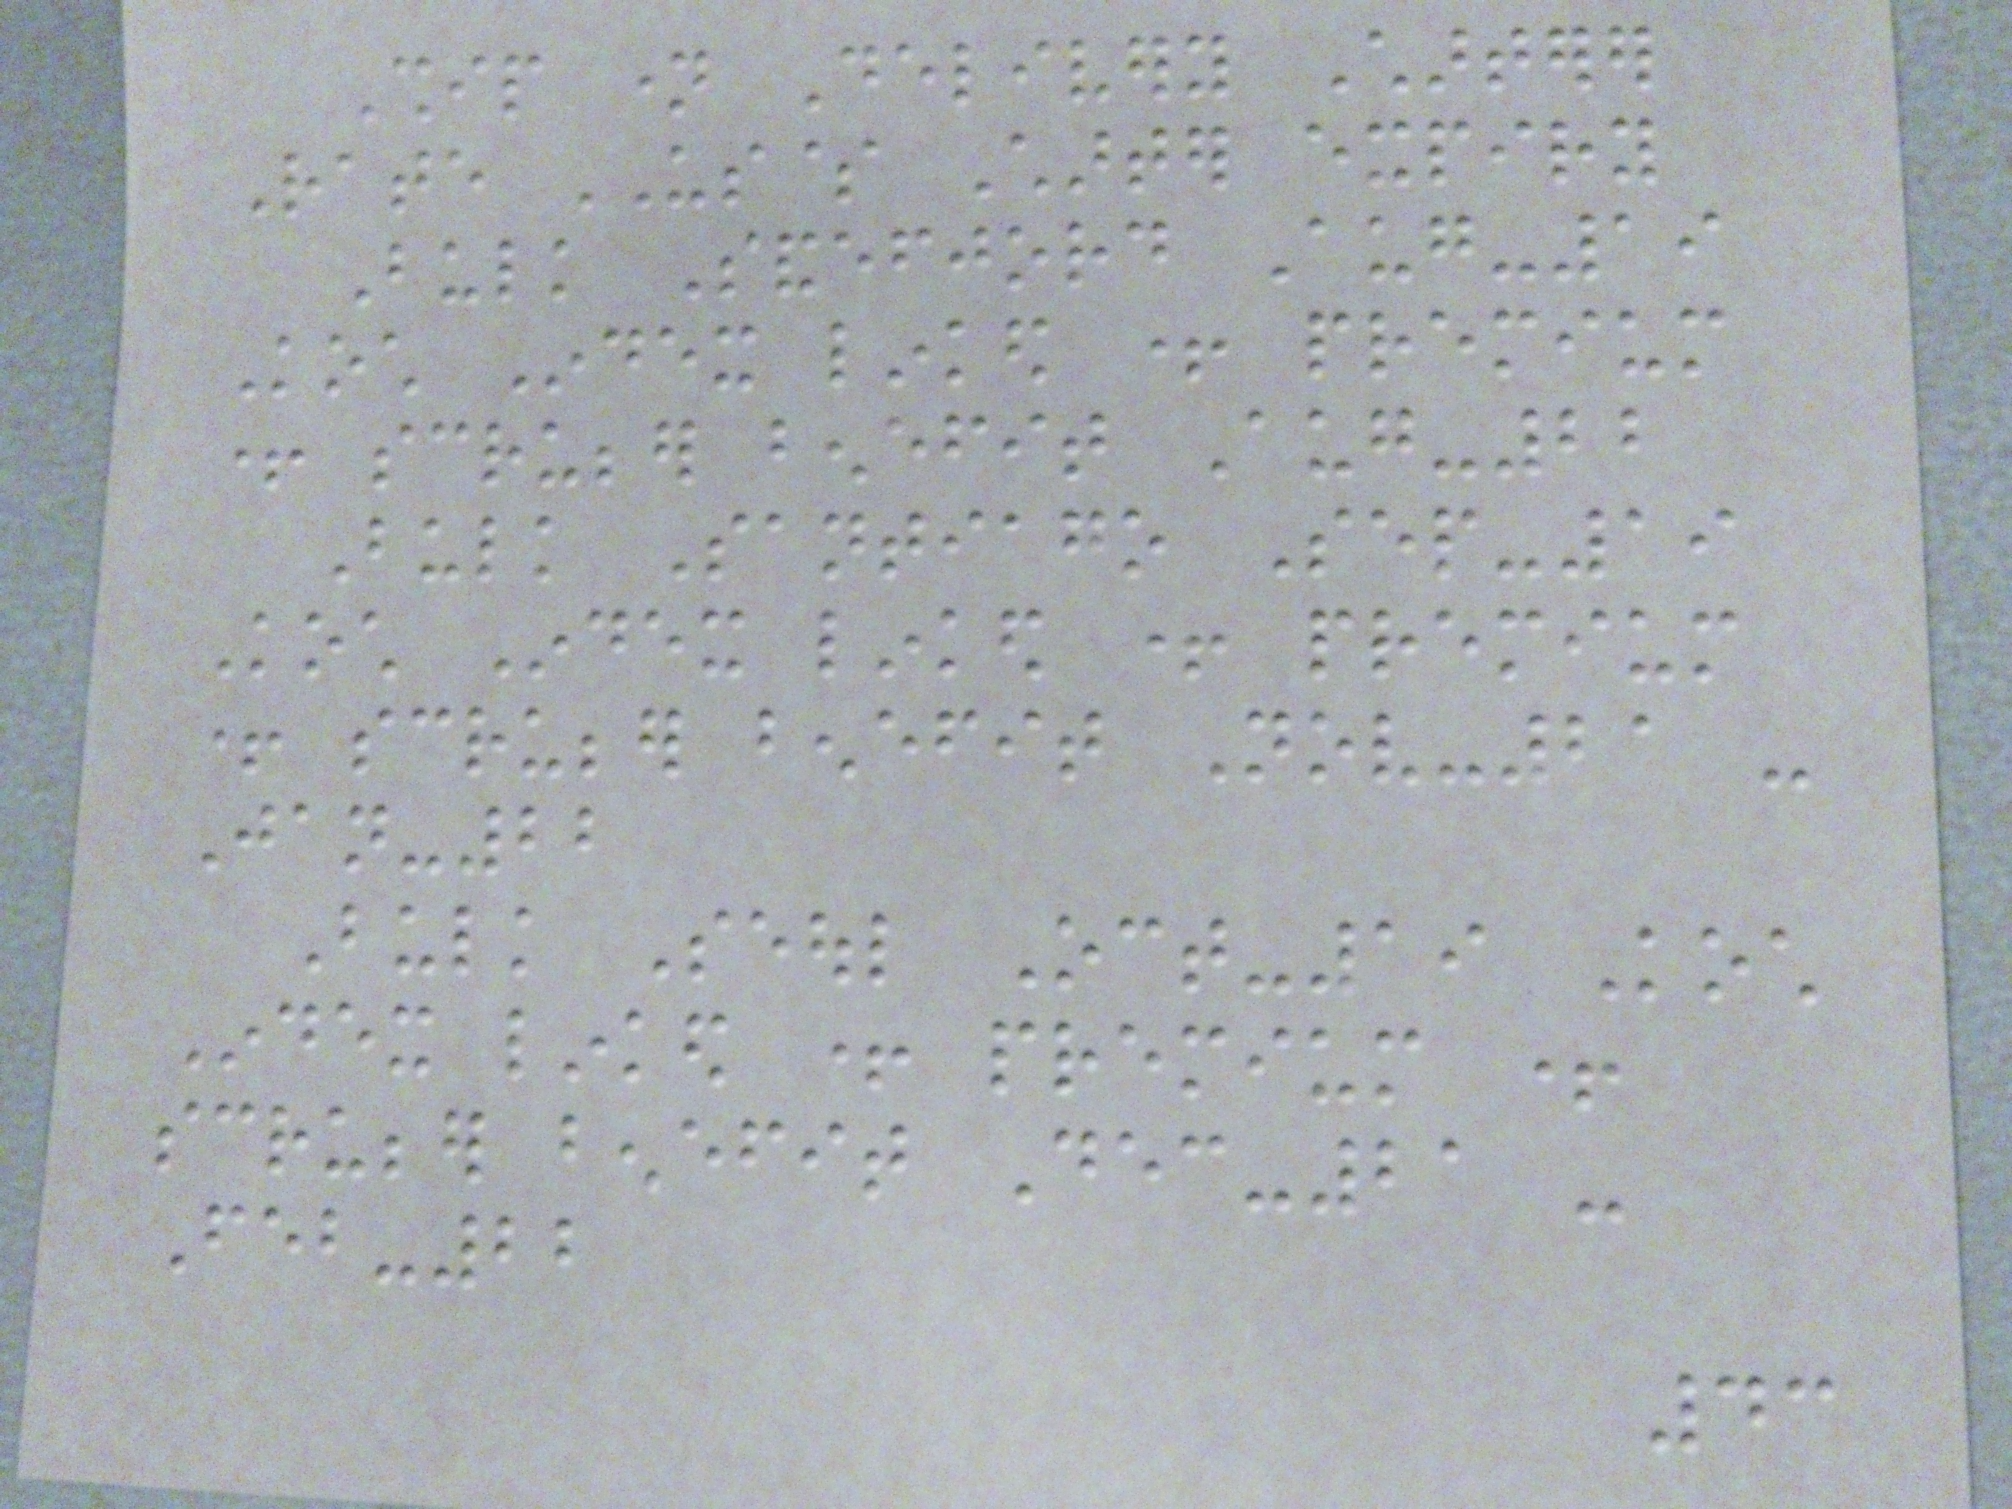Ship name Delivery Charterer
Rate US$ Charter expiry
Bulk Sandefjord Aug-19
Koch Index linked + premium
+ scrubber benefit Aug-22
Bulk Santiago Sep-19
Koch Index linked + premium
+ scrubber benefit Nov-21 -
Jan-22
Bulk Seoul Oct-19 Koch
Index linked + premium +
scrubber benefit Dec-21 -
Feb-22
43
